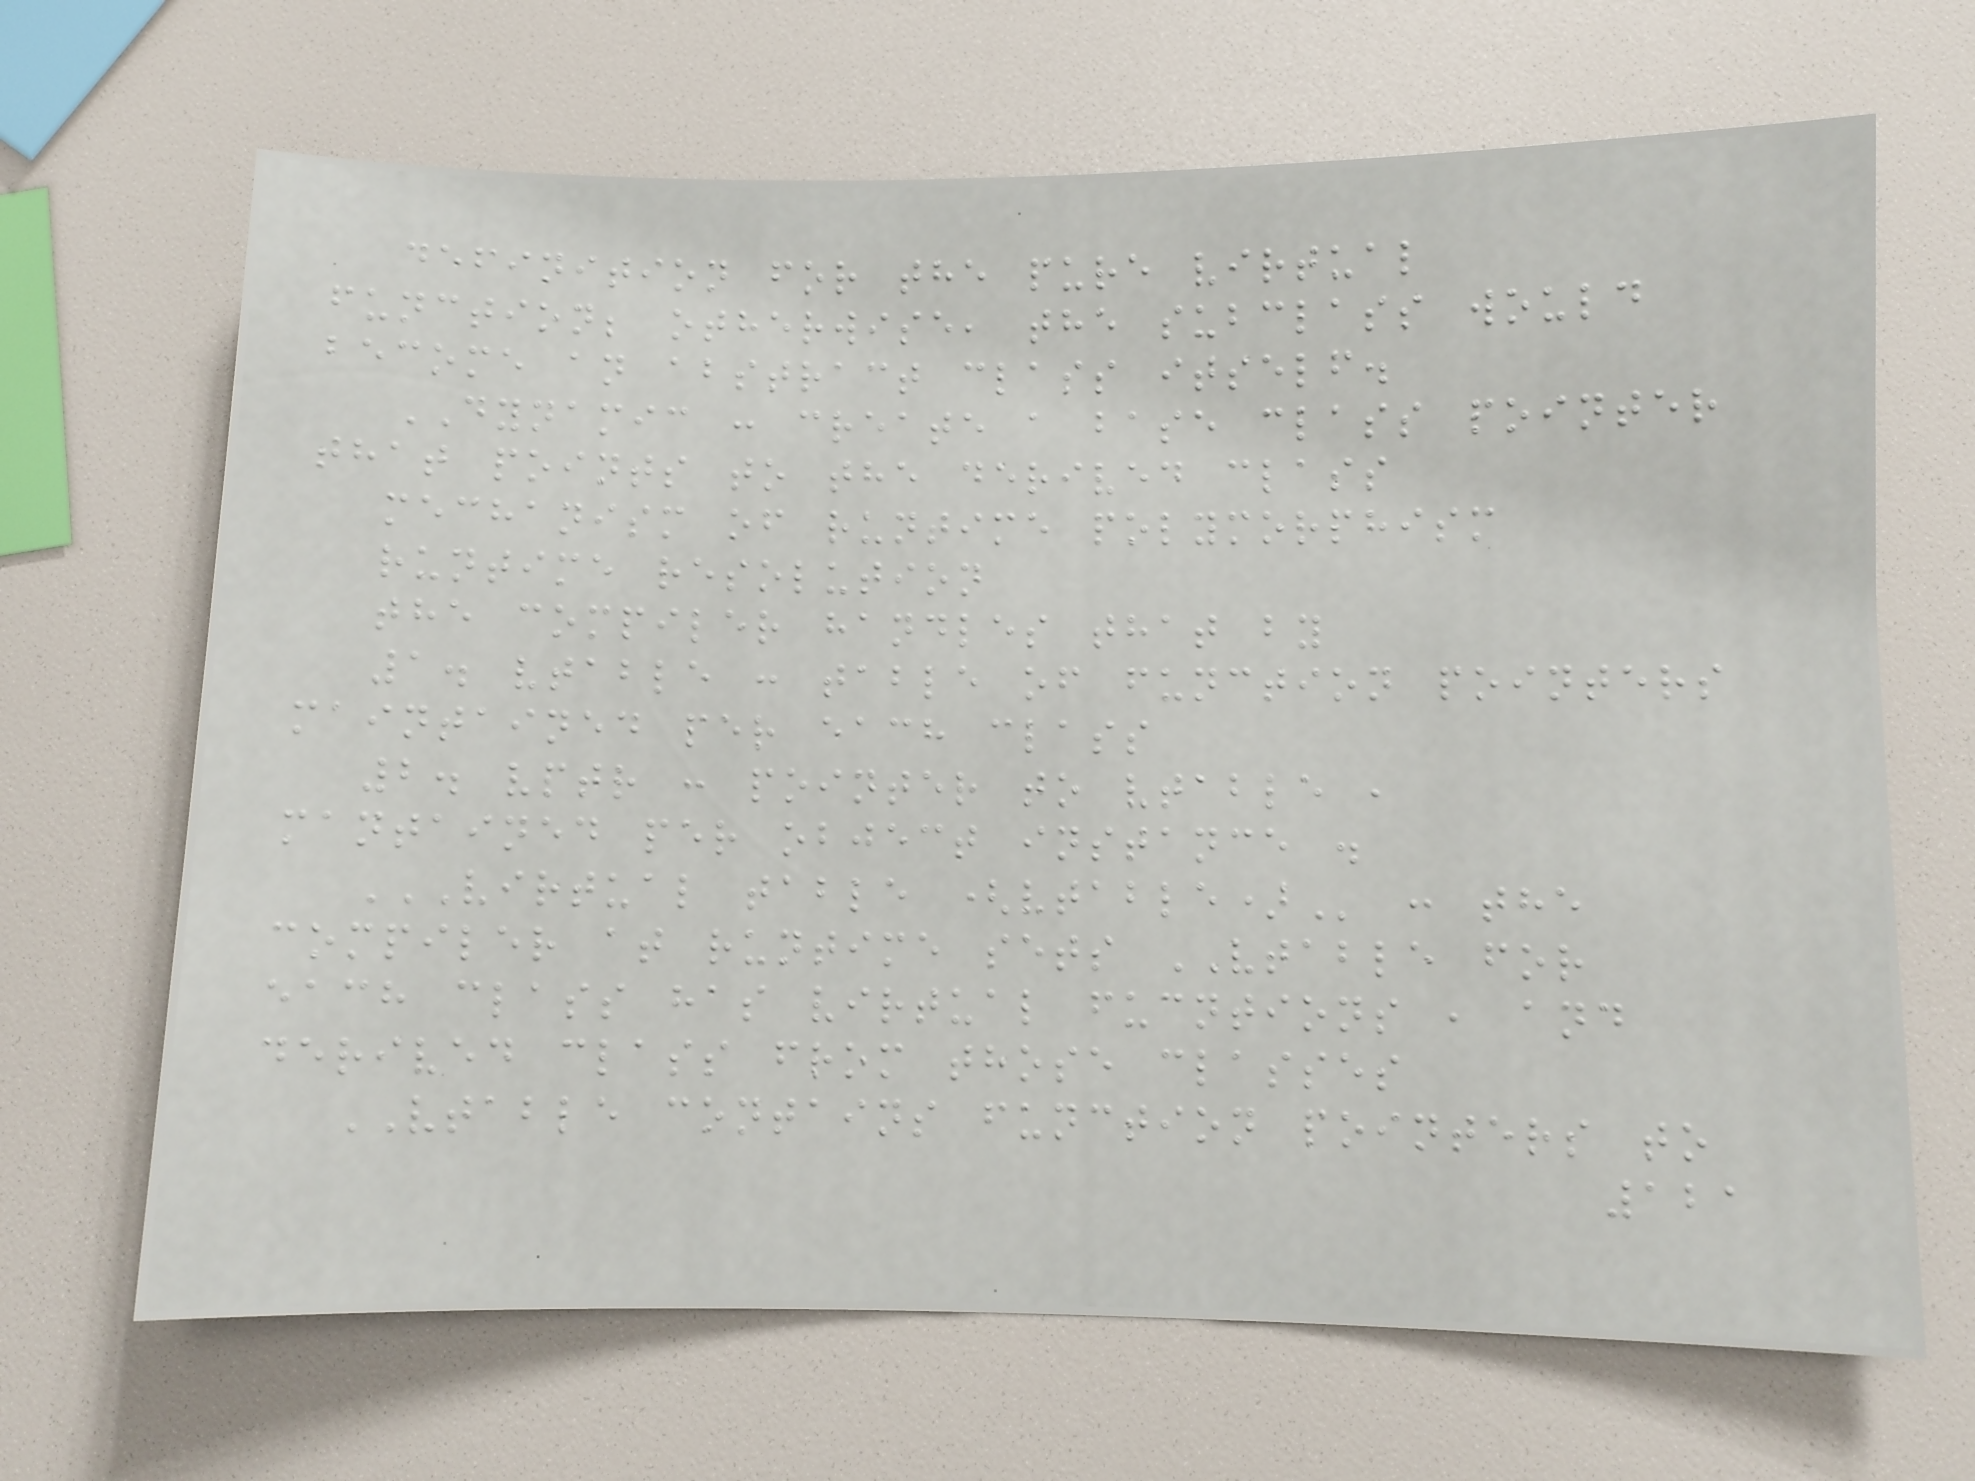definition for the pure virtual
function; otherwise, the subclass would
become an abstract class itself.
DYNAMIC : create a base class pointer
that points to the derived class
mechanism of runtime polymorphism
runtime resolution
the compiler handles that by
1. vtable : table of function pointers
maintained per each class
2. vptr : pointer to vtable ,
mantained per object instance .
VIRTUAL TABLE (VTABLE) : the
compiler at runtime sets VTABLE for
each class has virtual fucntions , and
derived class from those classes
VTABLE contains function pointers to
121
